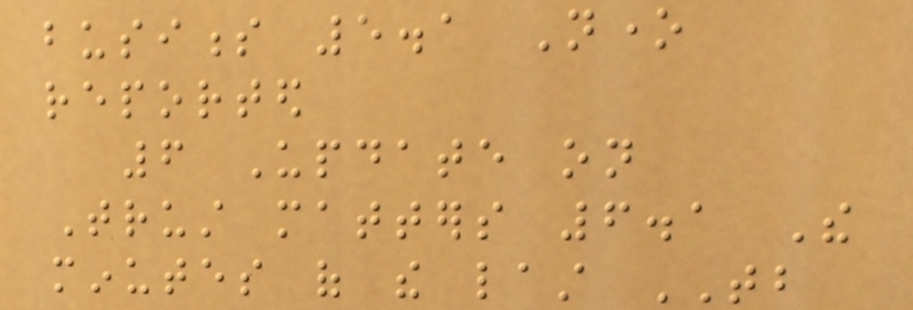business 5.1 None
reported
6 Update on
Trust matters 6.1 The
minutes of the last TB
